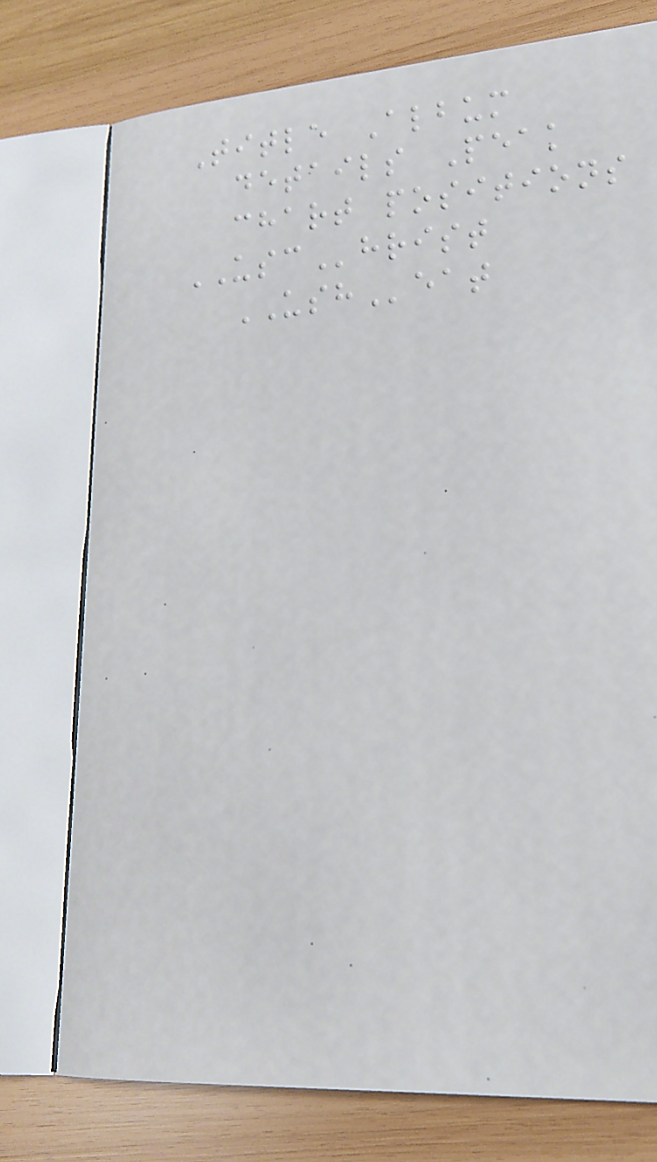Title Album
details Peak
chart positions
USChrist
USHeat
